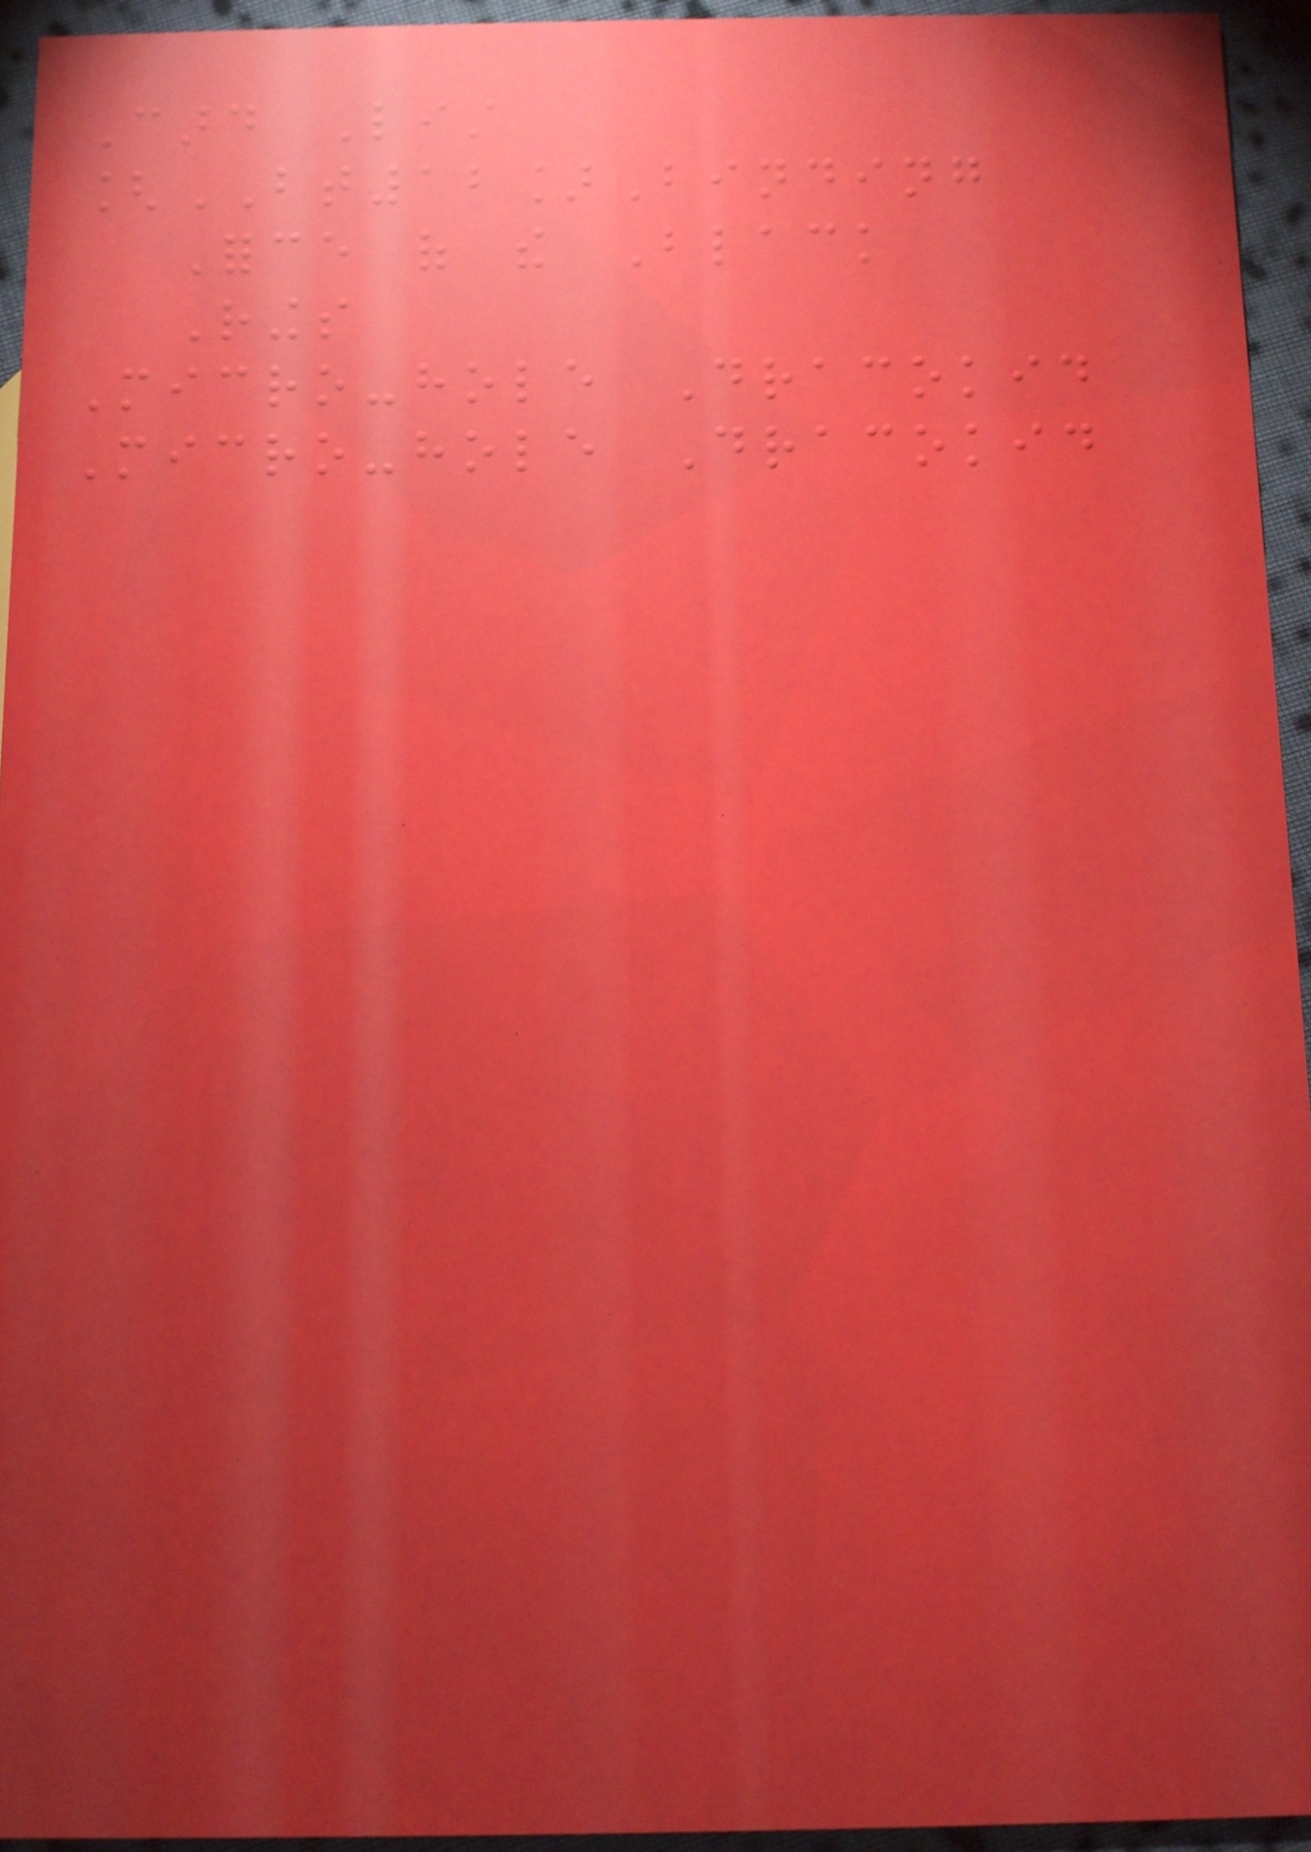Card List
[BT12]Binding
Force of the Black
Rings
Micro-hole Dracokid
Micro-hole Dracokid
